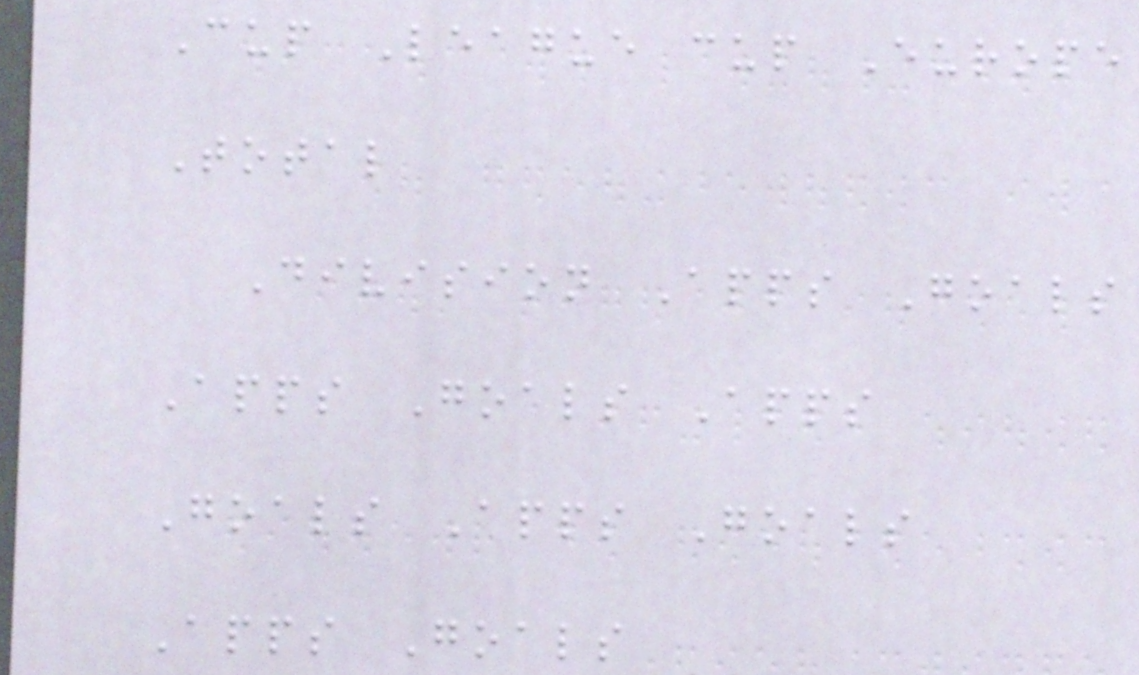Cup League cup Europe
Total
Division Apps Goals
Apps Goals Apps
Goals Apps Goals
Apps Goals
